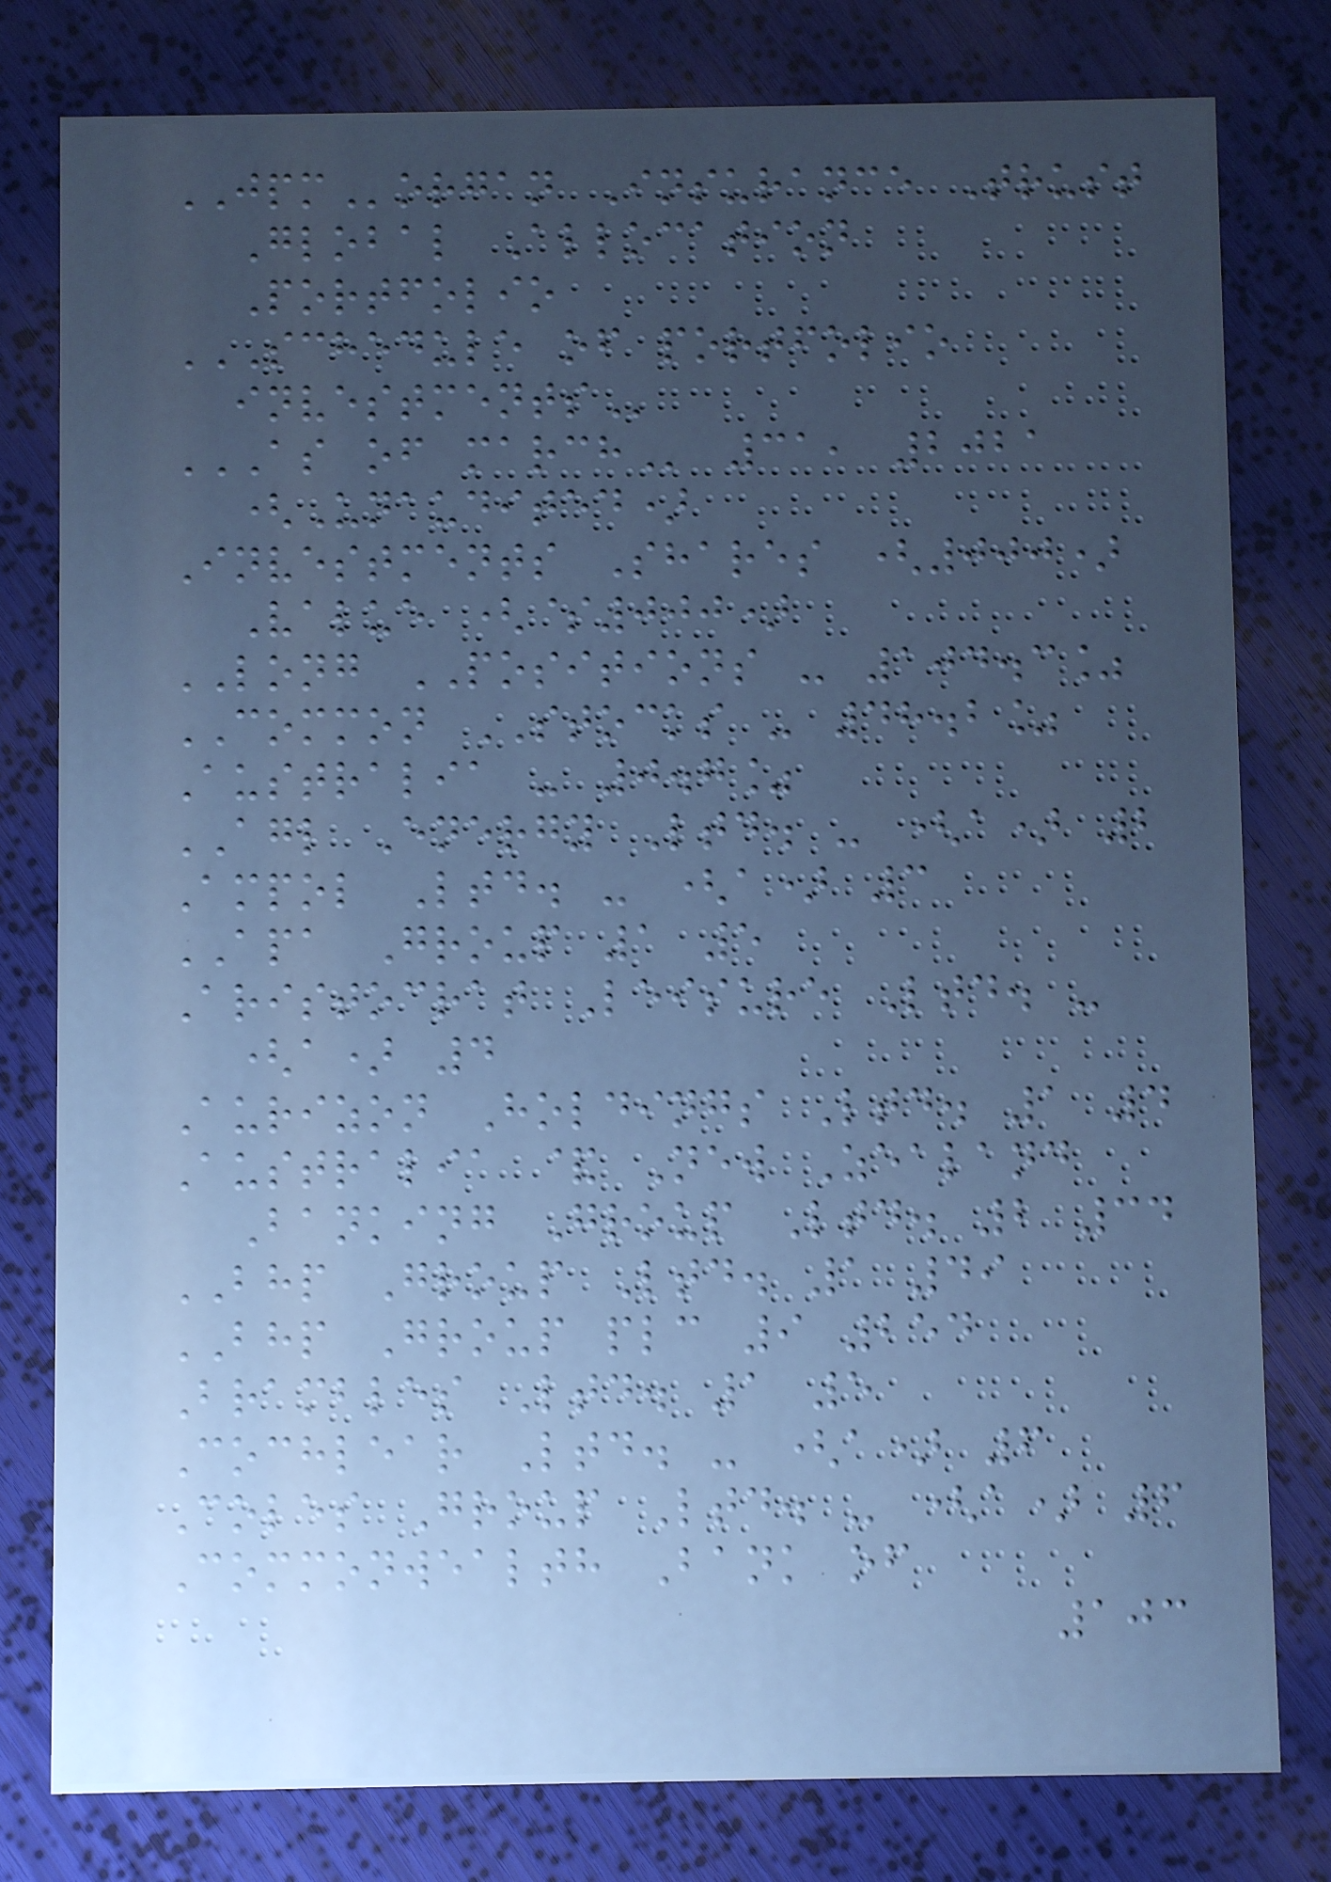JPMorgan Insurance Trust
Global Allocation
Portfolio
SCHEDULE OF PORTFOLIO
INVESTMENTS
AS OF MARCH 31, 2021
(Unaudited)
Investments Shares (000)
Value ($000)
LONG POSITIONS - 104.3%
COMMON STOCKS - 48.2%
Australia - 0.7%
AGL Energy Ltd. - (a) 2
Ampol Ltd. - (a) 3
APA Group 1 5
Aristocrat Leisure Ltd. -
(a) 4
Aurizon Holdings Ltd. 1 4
Australia & New Zealand
Banking Group Ltd. 2 34
BHP Group Ltd. 1 49
BHP Group plc 9 254
Brambles Ltd. 1 5
Cochlear Ltd. - (a) 6
Coles Group Ltd. - (a) 6
Commonwealth Bank of
103
